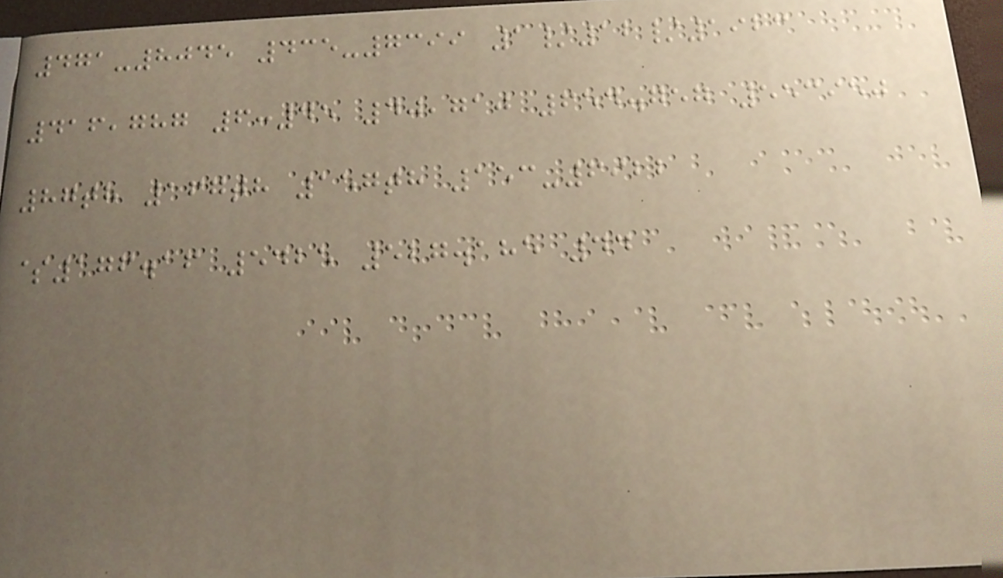471-8045 435-7399 1/12/1923
416,787 6:45 40,710 654.757 553950
87th 167th 157th 153-6922
$176.16 5425 527.185 44
